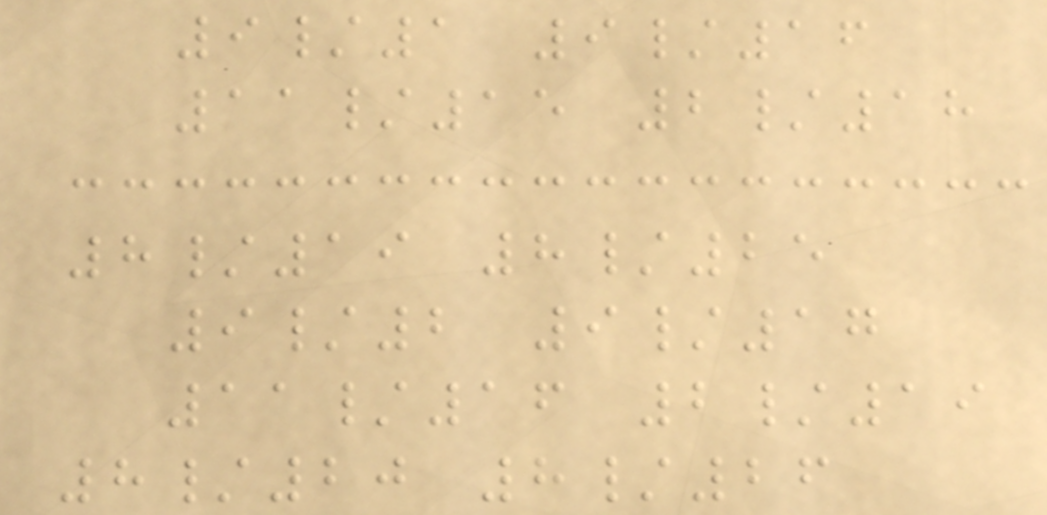9/1 9/16
11/15 2/18
8/19 8/25
9/2 9/17
11/16 2/19
8/20 8/26
